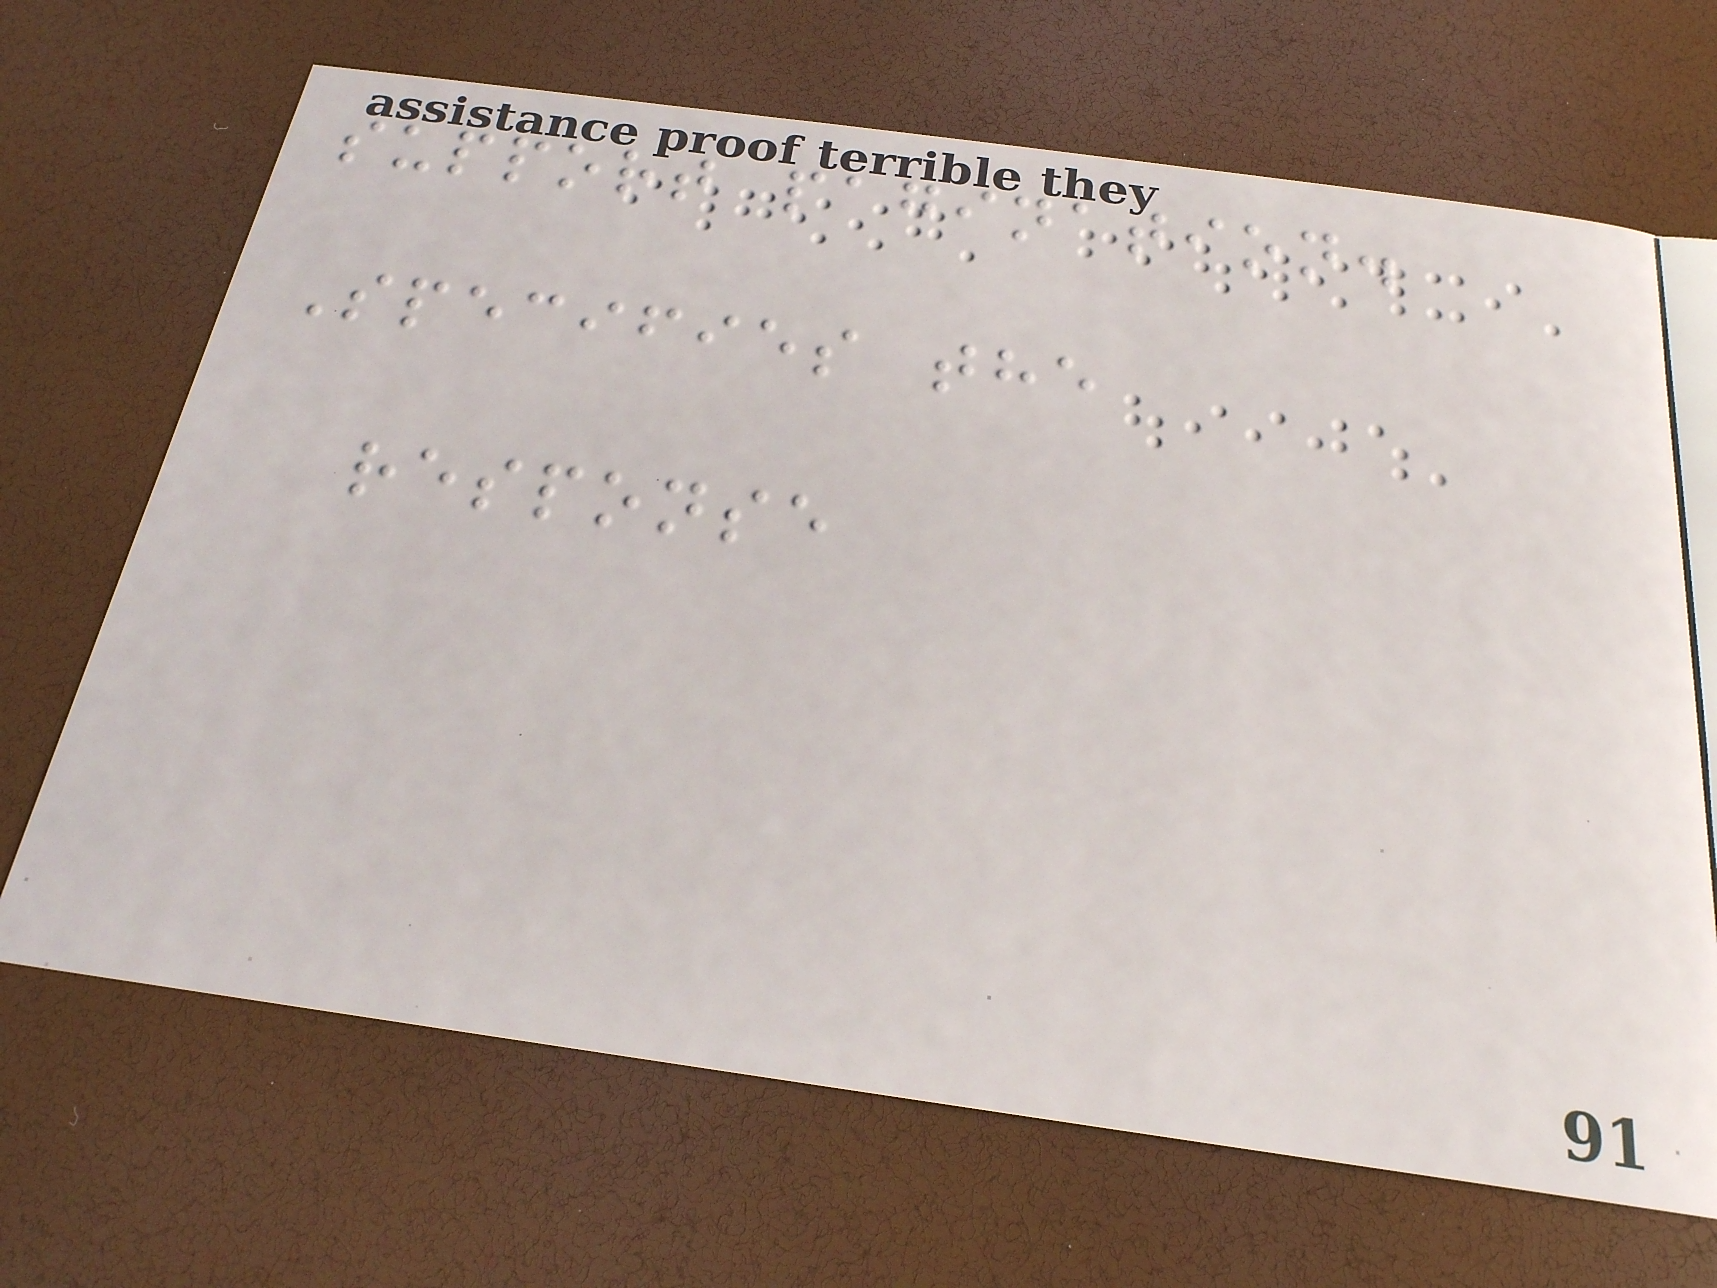support pagination.
Specifies the
response
